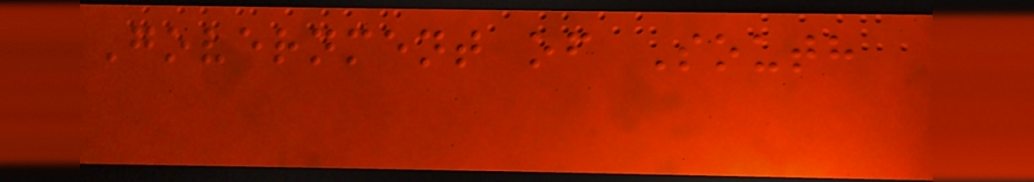Government of South
